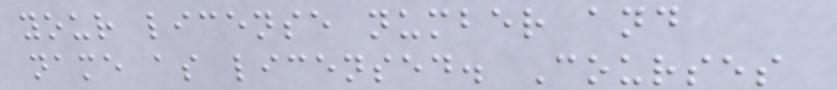your license number and
name as licensed. Courses
